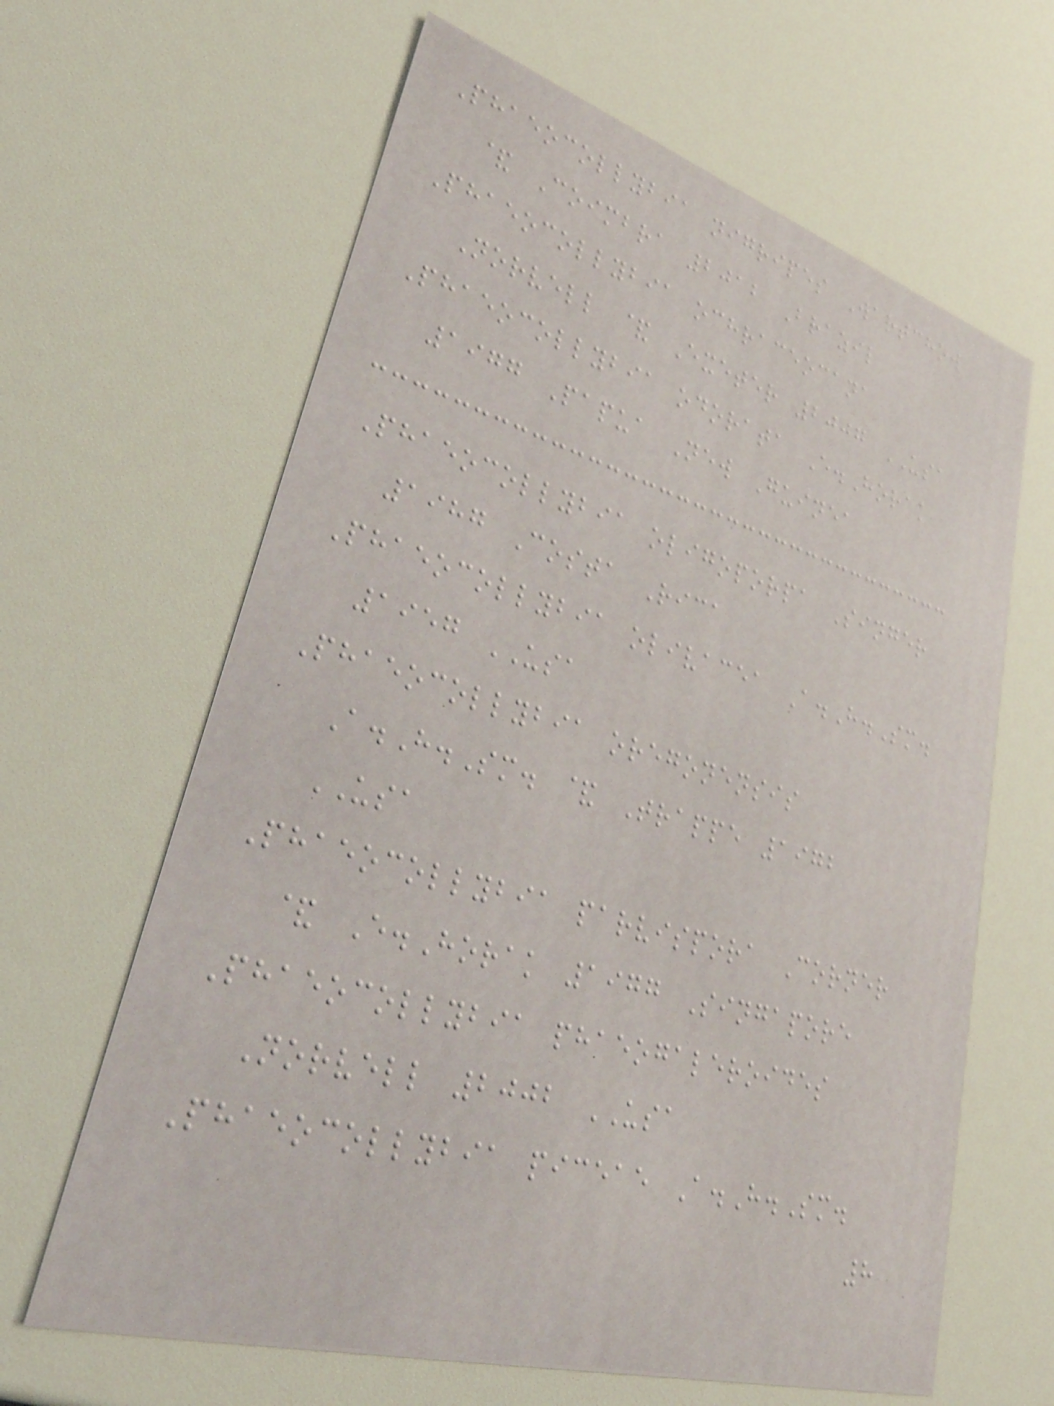Phaeocollybia nigripes Wartchow
& Coimbra 2012 Brazil
Phaeocollybia ochraceocana
Norvell & Exeter 2007 USA
Phaeocollybia odorata E.Horak
1977 Papua New Guinea
Phaeocollybia oligoporpa Singer
1987 Costa Rica
Phaeocollybia olivacea A.H.Sm.
1957 USA
Phaeocollybia oregonensis
A.H.Sm. & Trappe 1972
USA
Phaeocollybia parvispora Corner
& E.Horak 1977 Singapore
Phaeocollybia phaeogaleroides
Norvell 2002 USA
Phaeocollybia piceae A.H.Sm.
8
